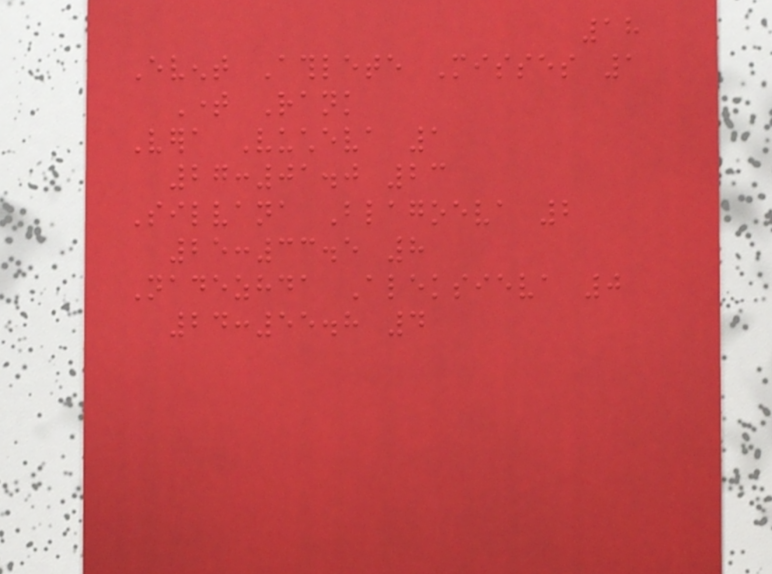18
Event Athlete Misses 1
Time Rank
Vera Vucheva 1
27:01.0 23
Silvana Blagoeva 2
25:33.5 8
Nadezhda Aleksieva 0
24:55.8 4
